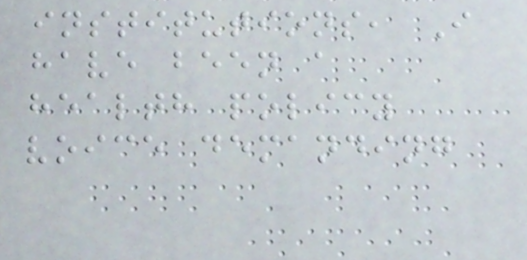institutions, I
have been a
health policy
voice demanding
